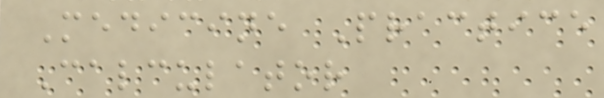Medicine Practice
Calculator
